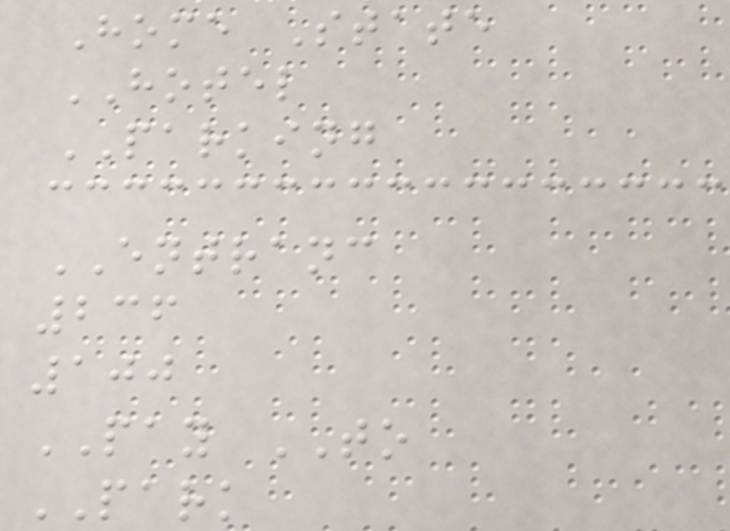Home State
HOTEL
PARKING
ENTRANC
236
100
PAY TO
PARK
